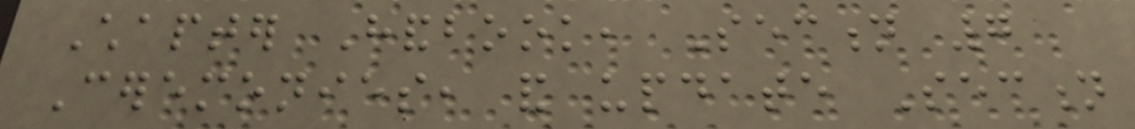Chapter Handbook, Section 7
Ceremonies, and update Section
